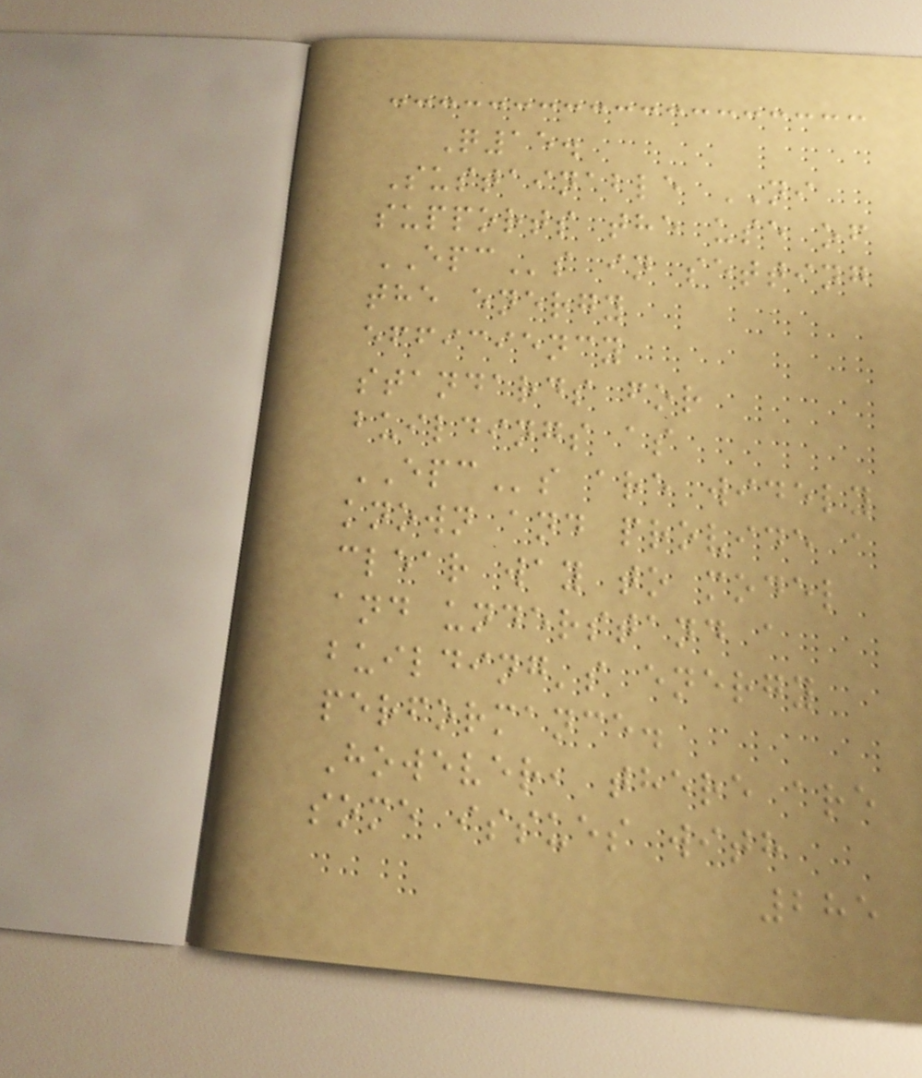Q15.
Sustainable NI
supports the use of
EPCs in setting
the energy
efficiency
standards for
buildings as
EPCs are widely
known and provide a
clear way to model
and understand a
building's energy
performance.
However, there are
some issues with
285
